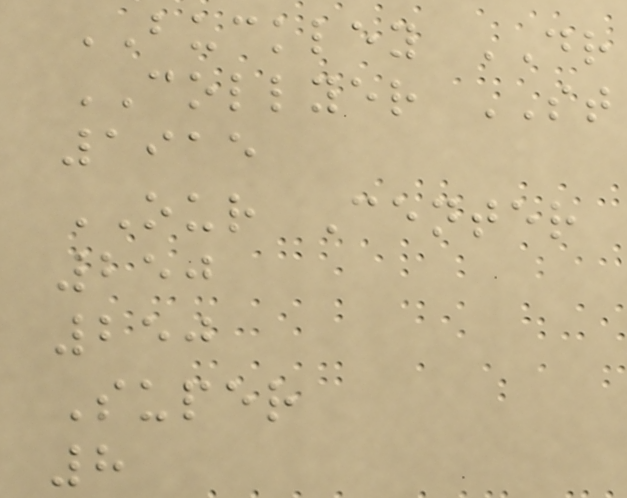BUCKLEY DR
COLLYER ST
1915
OUR Center
250
250
Super
8
